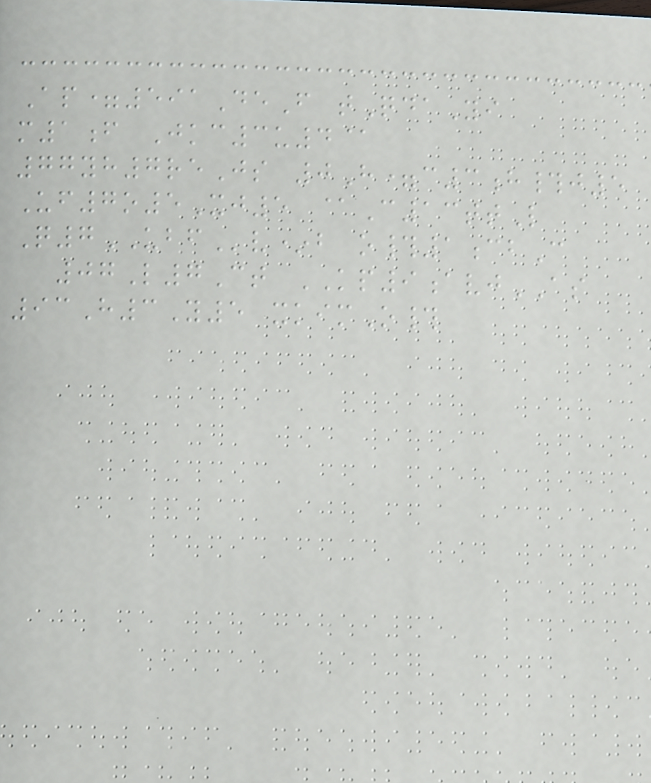Ap=591DeF tQdaYi
m1f Jkc3u4@
77yh7reJs 0H=c3h#j5
Uf7o5Xj5 @C13ttL
Q7UBFv*b o#1cbC
07L7Ct KP9avjAS
93H3Y5 xkimO#
